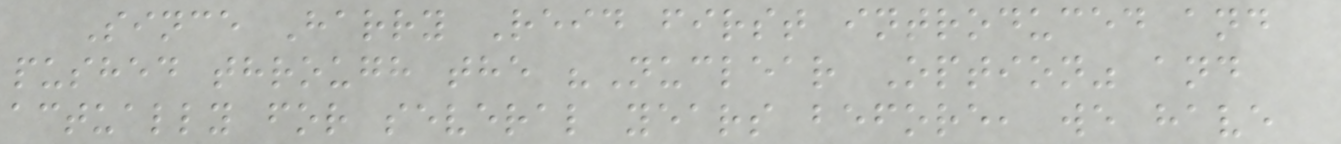Since Harry Reid first introduced and
pushed through the "Nuclear Option" and
actually for several years before, we have
